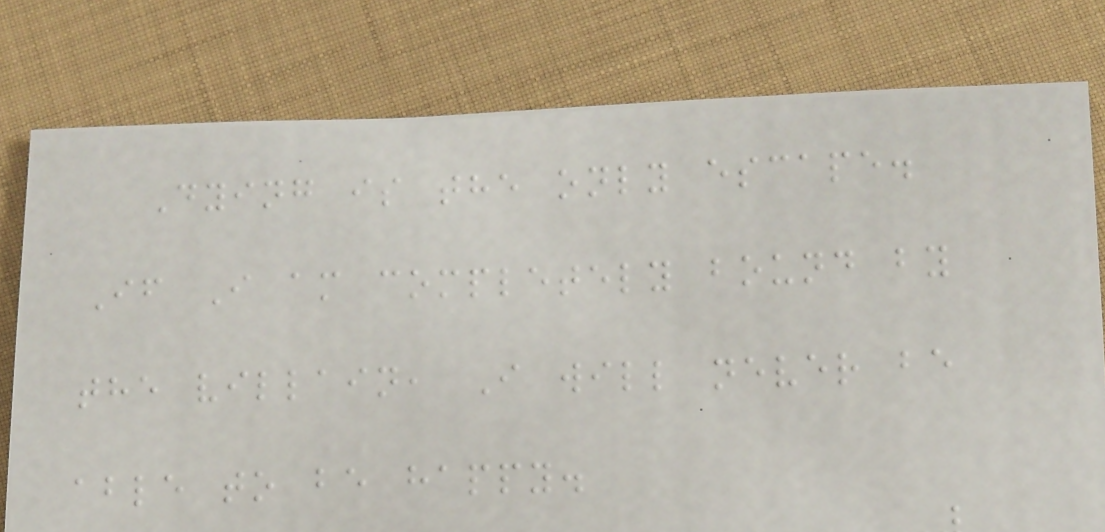Dying is the only escape.
If I am completely bound by
the villain, I will never be
able to be happy.
